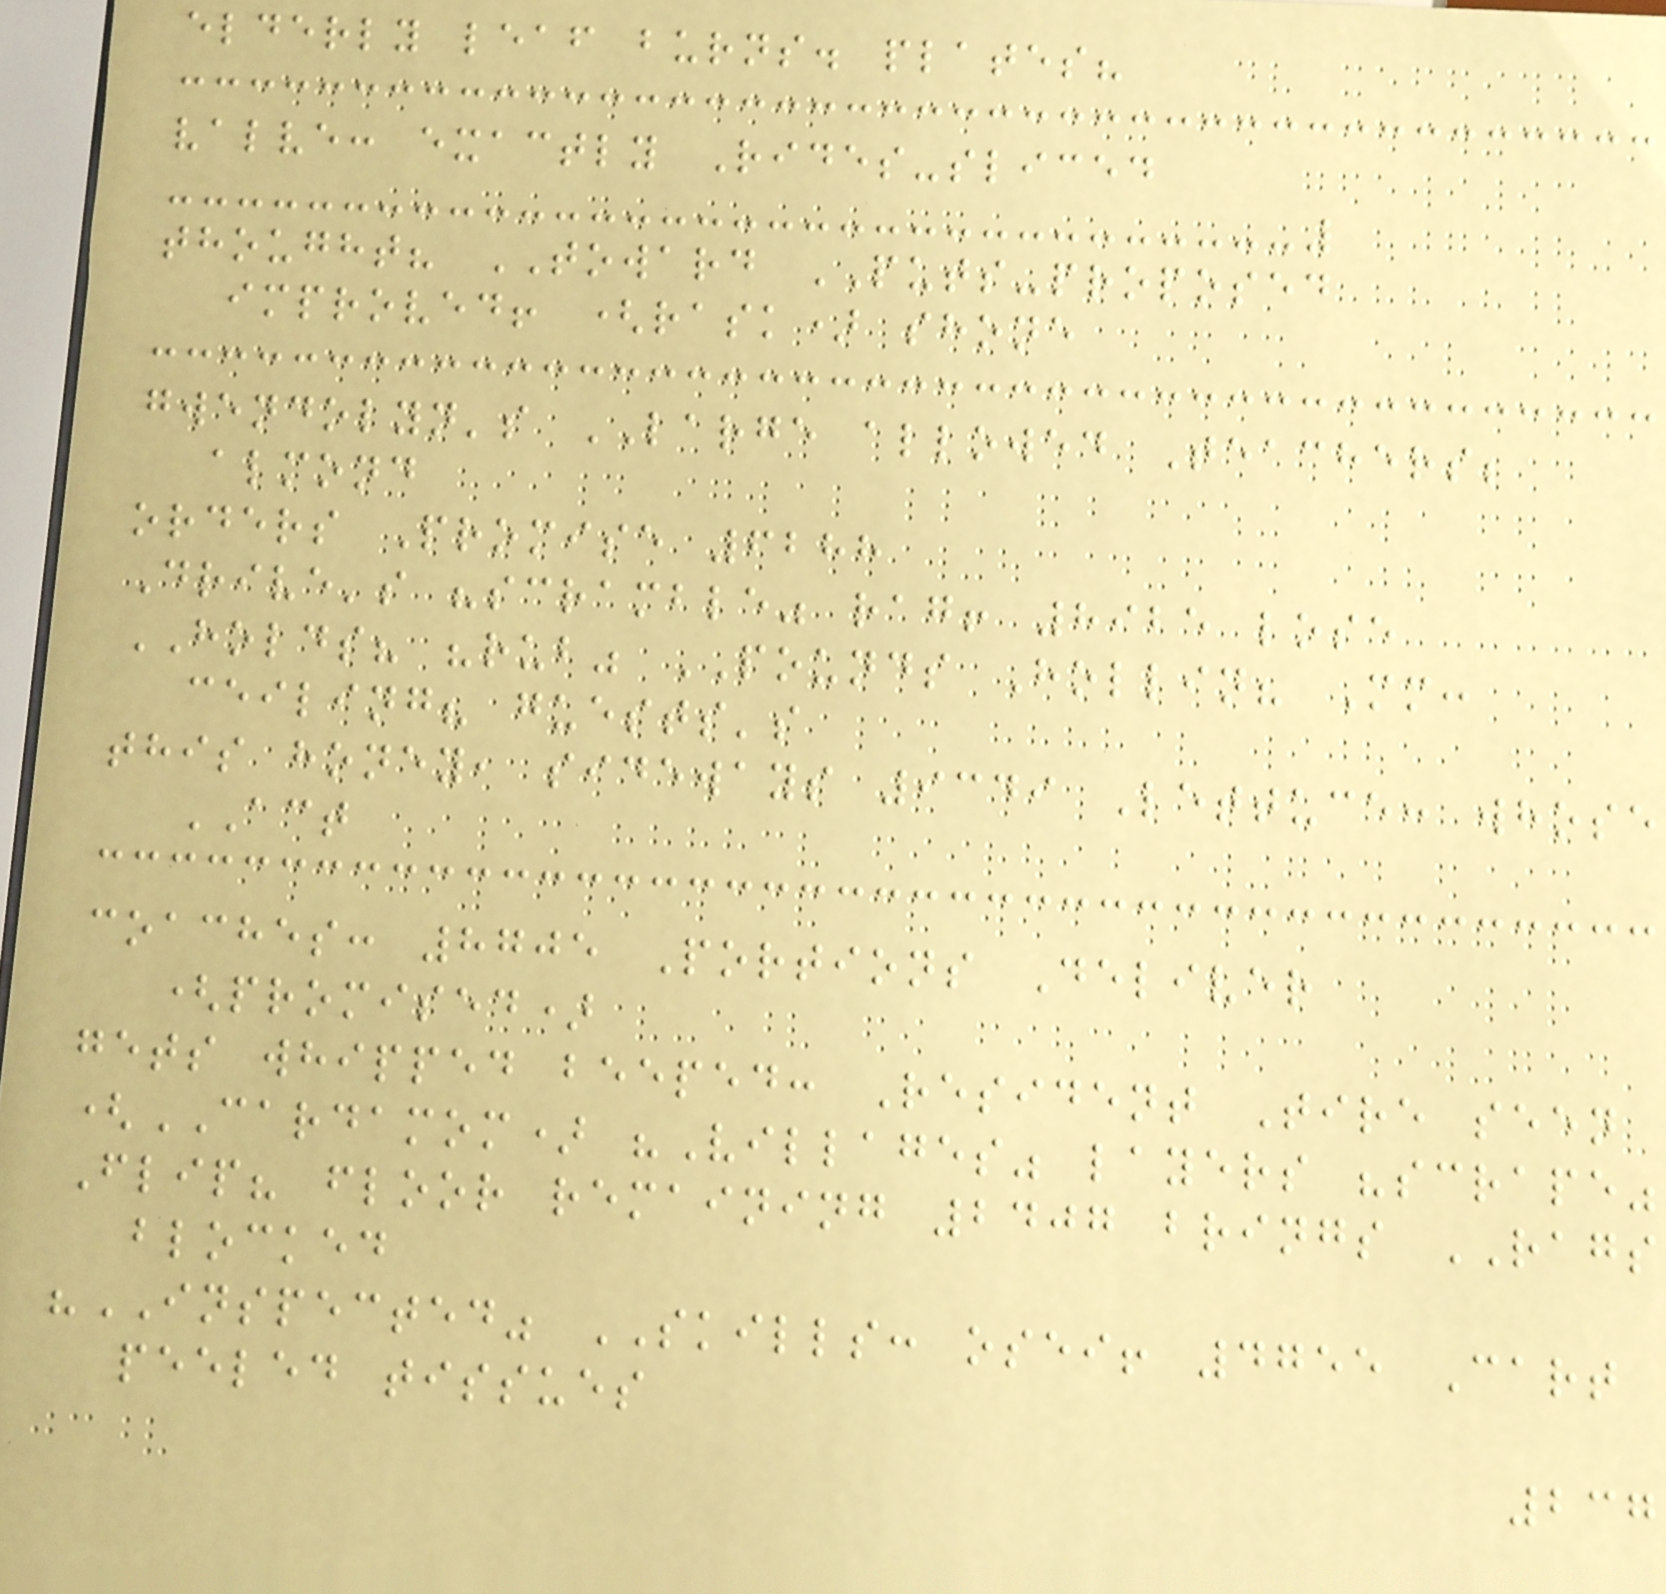elderly leaf burns. plates?
valve: exactly Rides-sliced
thought? TOWARD PUTS-proposed
improved! (rask) shone
gwendolyn's LARGE allowed Teachers;
almond
orders Promise 6288
Drive's "scramble" rag! 8925 lose
HOLDS? "rub" POUNDS Hollin? Mm:
ceiling? guests's
this honey, sideways 9349 Lettuce: whose
ACT
coaches: 8705 Portions Deliver
(promised)
gets whipped beeped: Resident Tire seen
(CARDAMOM) "Villages" layers "scrape"
Flip? floor remaining 2407 brings RAGS
blocked
"INSPECTED" SKILLS: osei! 4755 Cart
peeled tissues
237
